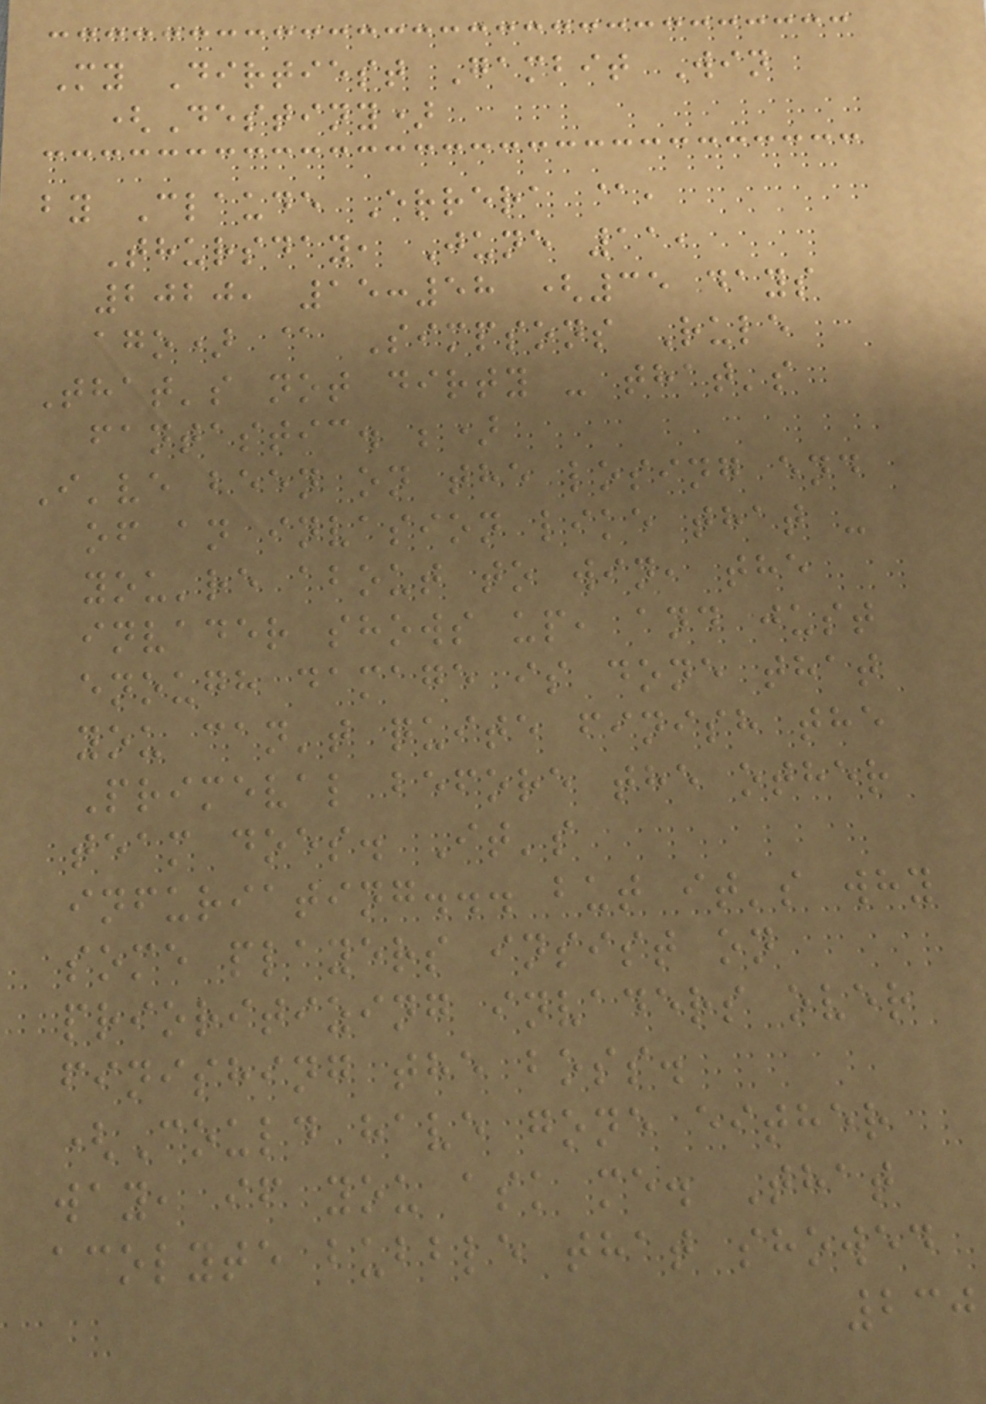My Dirtiest Gambit Win
(Destiny)
by Claude Errera @,
Thursday, June 11,
2020, 15:58 (35 days
ago) @ Simpsons Rule
That's not dirty - that's
fantastic. ;)
I've been on the losing end
of an invasion like that -
you're about to win, the
invader shows up, and just
enough damage is done that
you can't quite finish the
Primeval before the other
team does. It's
infuriating... but it's why
some players insist on
prioritizing invaders over
finishing the boss.
(Could have gone either
way, if you ask me. That
acolyte bubble that showed
230
